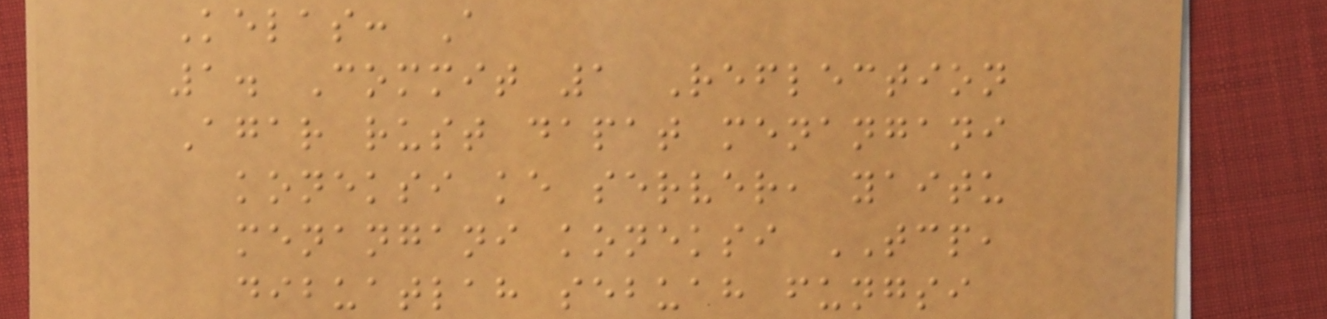Kelas: A
1. Commit 1 Reflection
Agar rust dapat menangani
koneksi ke server, yaitu
menangani koneksi TCP,
dibuatlah sebuah fungsi
